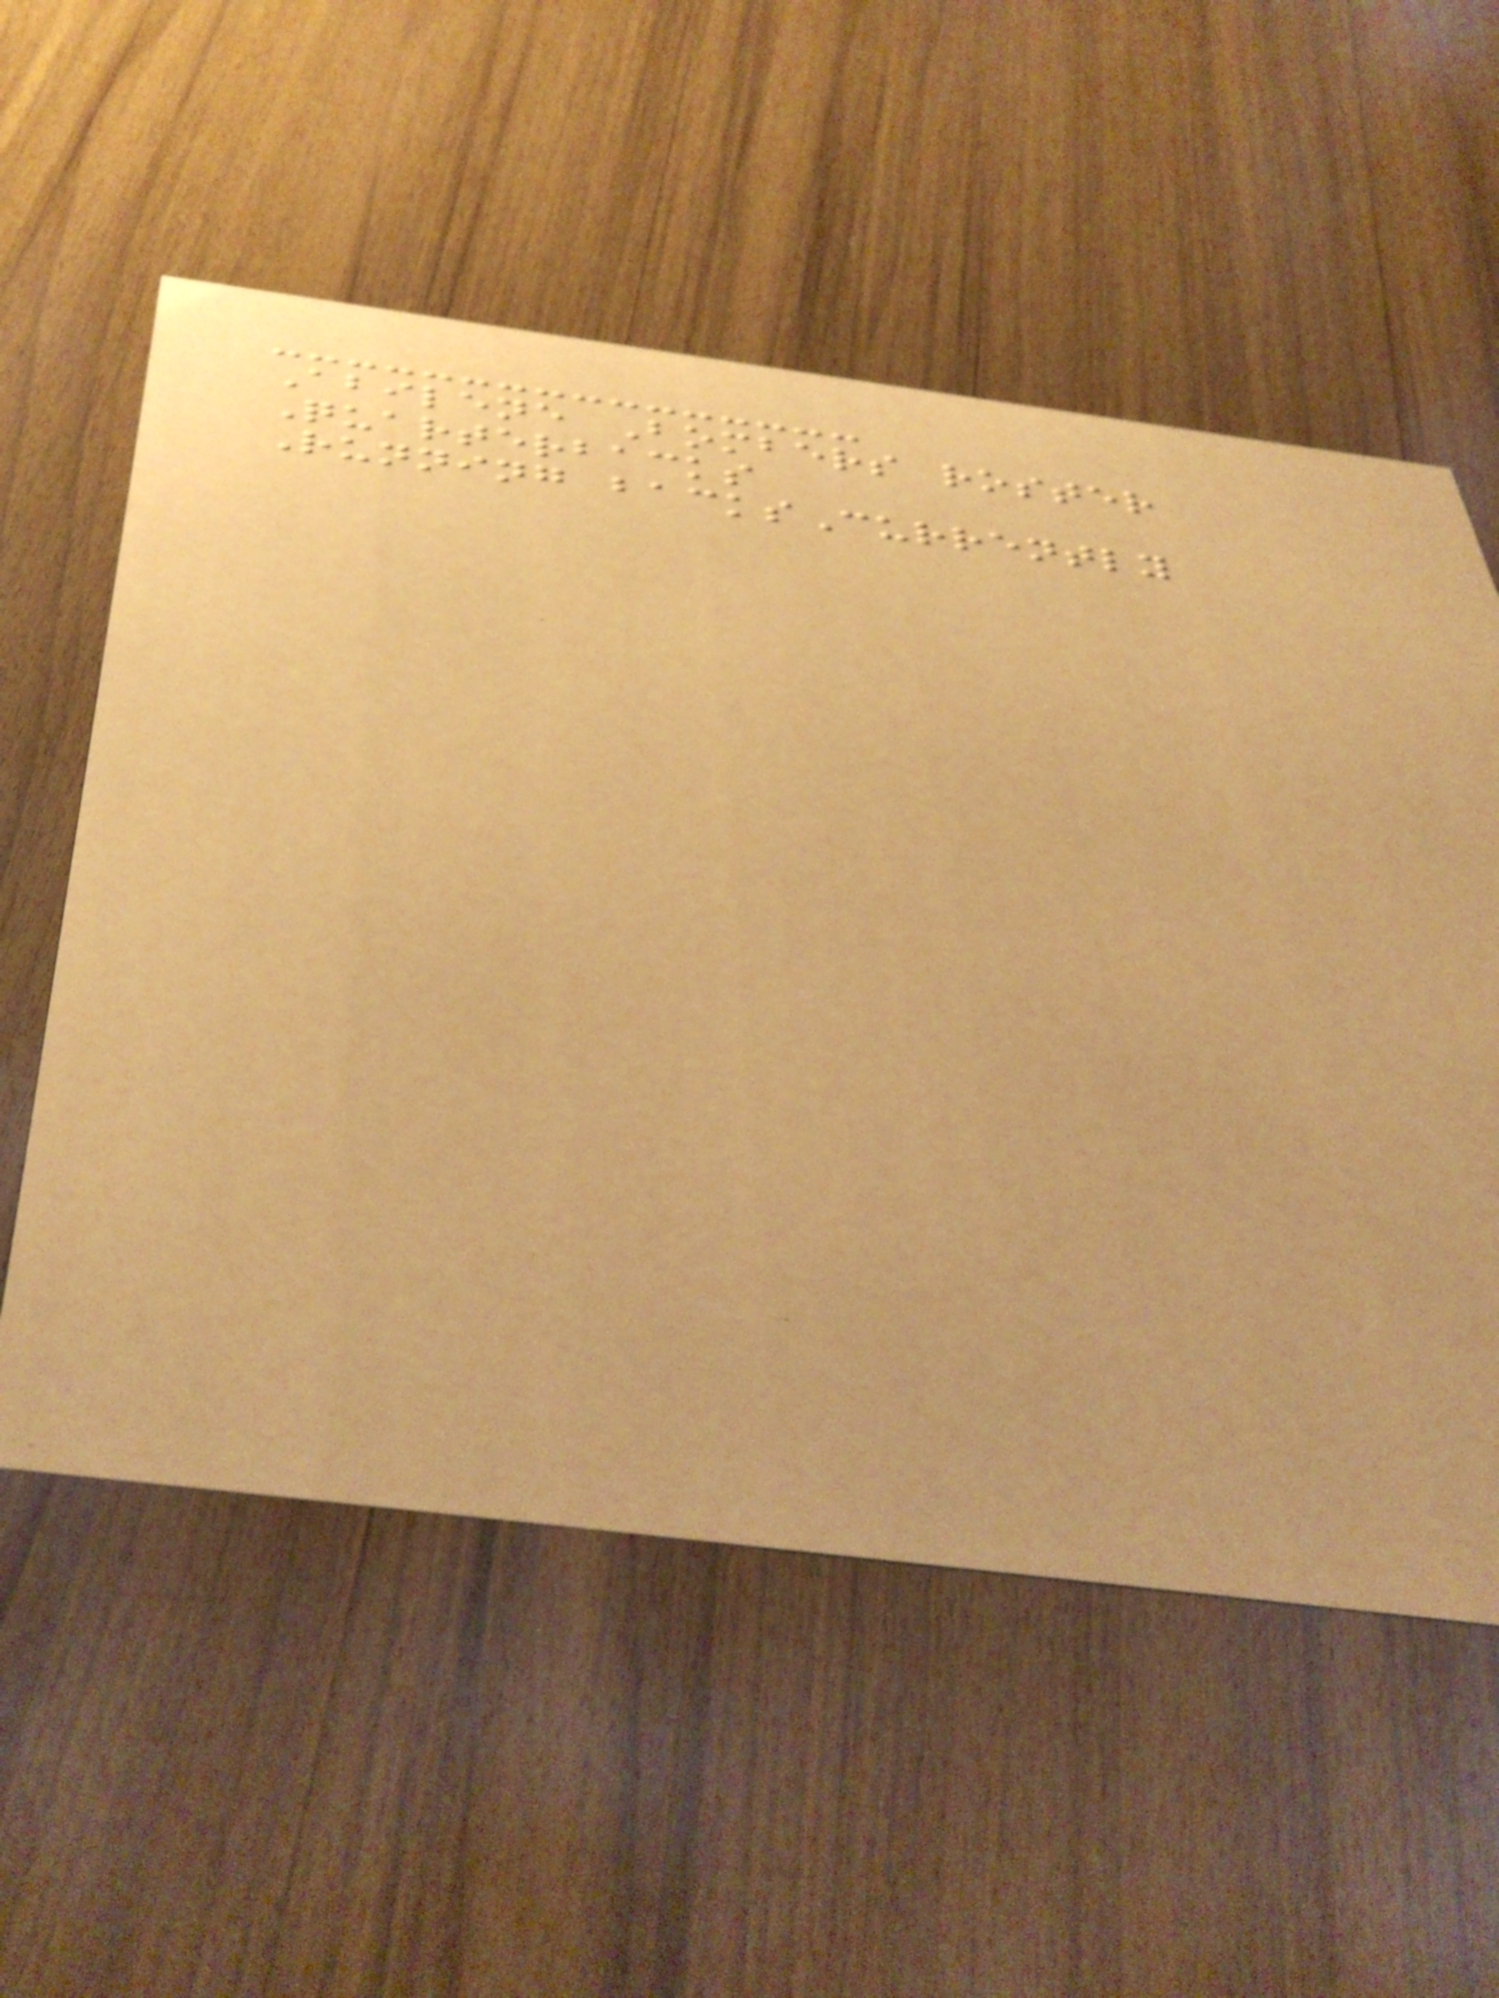Abilene Bombers roster
Quarterbacks
Running backsCurrently
